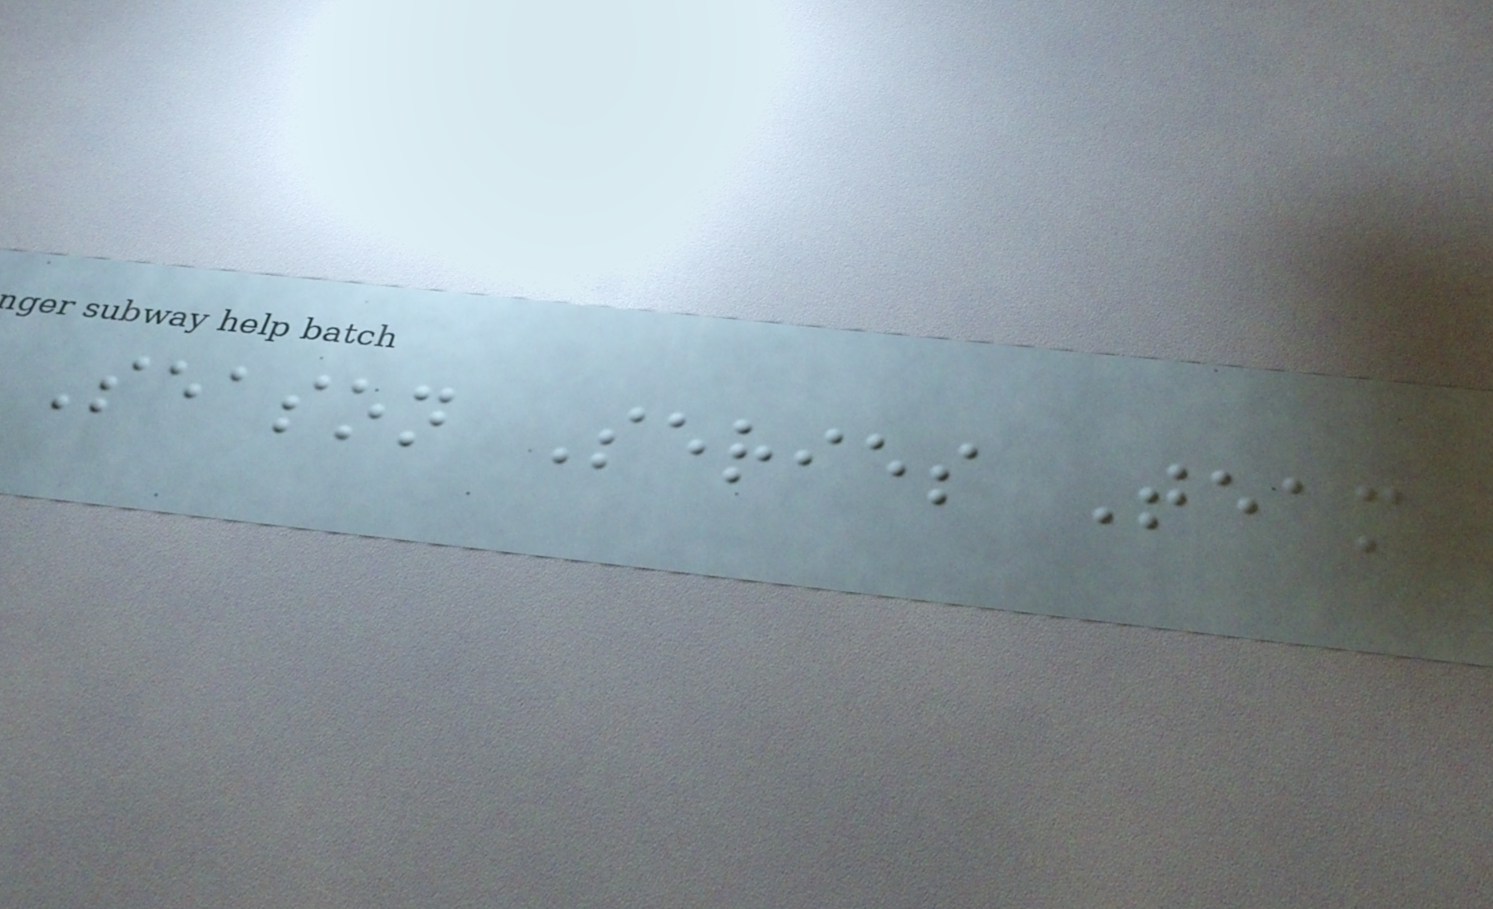Season Series Team
